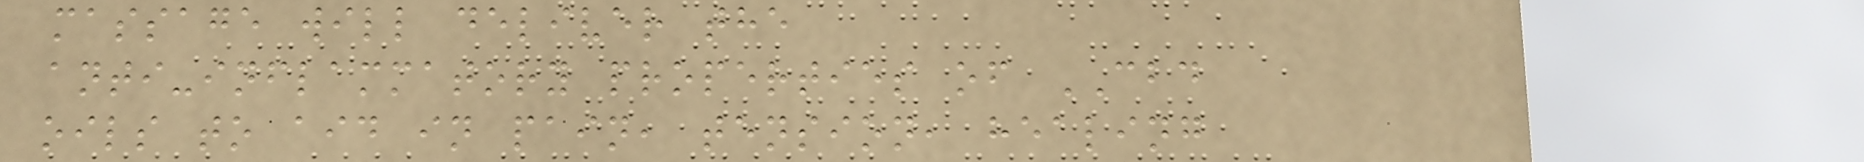massage will deliver the
anti-inflammatory properties of CBD
oils to aid in pain, tension, healing
